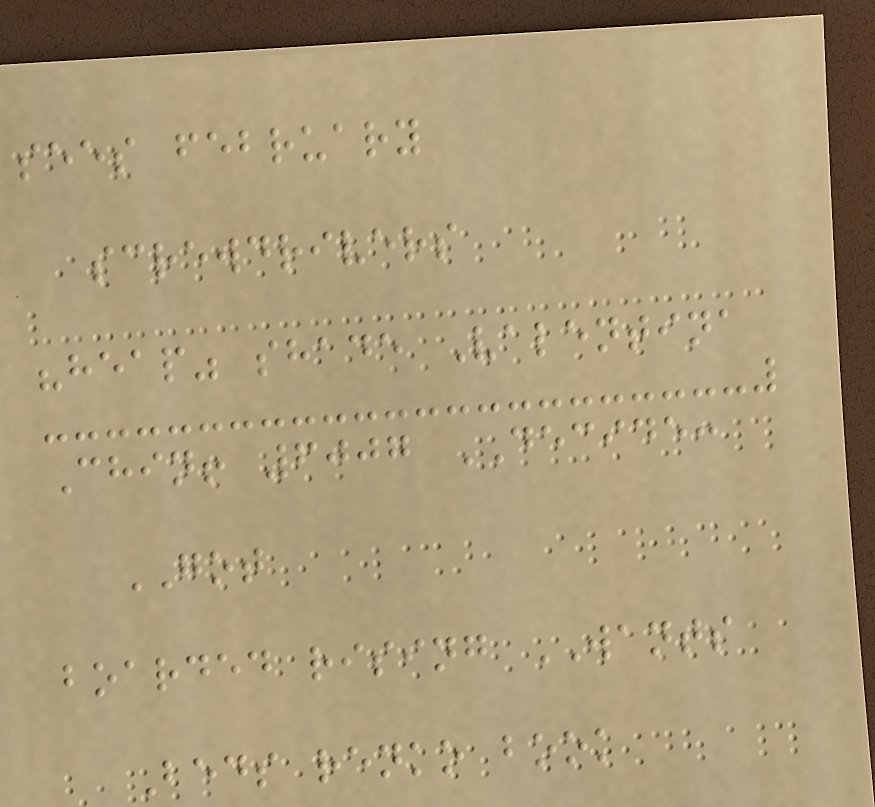sees february
screwdrivers
"heap" shade Valentina
Chin! 6007 DECIDE:
GOT
boarded rising WANTS
Beds renko book
